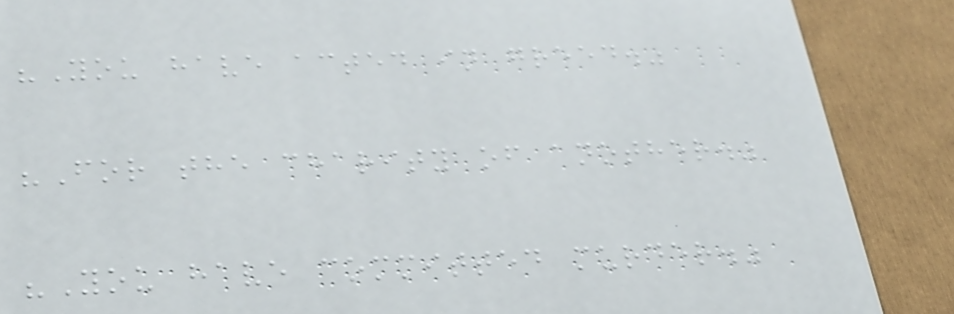"You have acted in greed."
"For the charity of another."
"You have committed murder."
